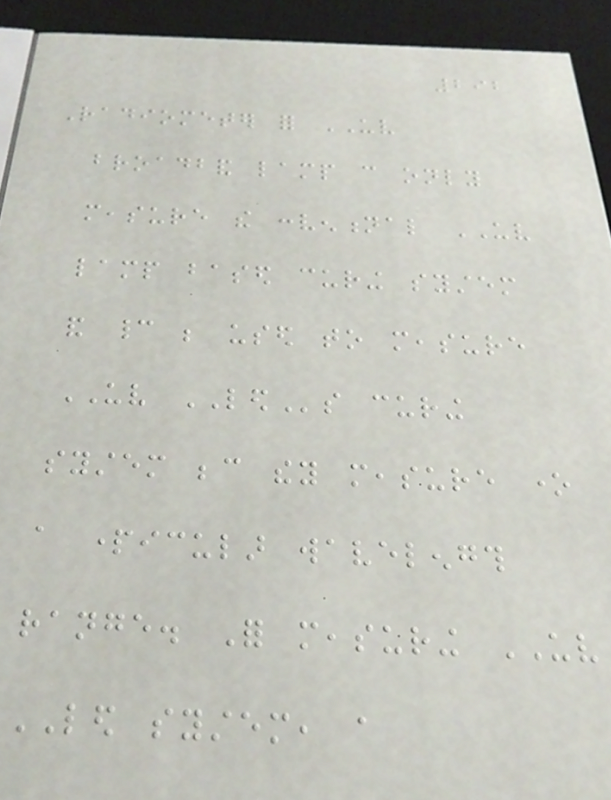292
Radiometer for UV
broadband lamp can only
measure the conventional UV
lamp based curing system
and cannot be used to measure
UV LEDs curing
system because they measure one
a particular wavelength
range. For measuring UV
LED system, a
